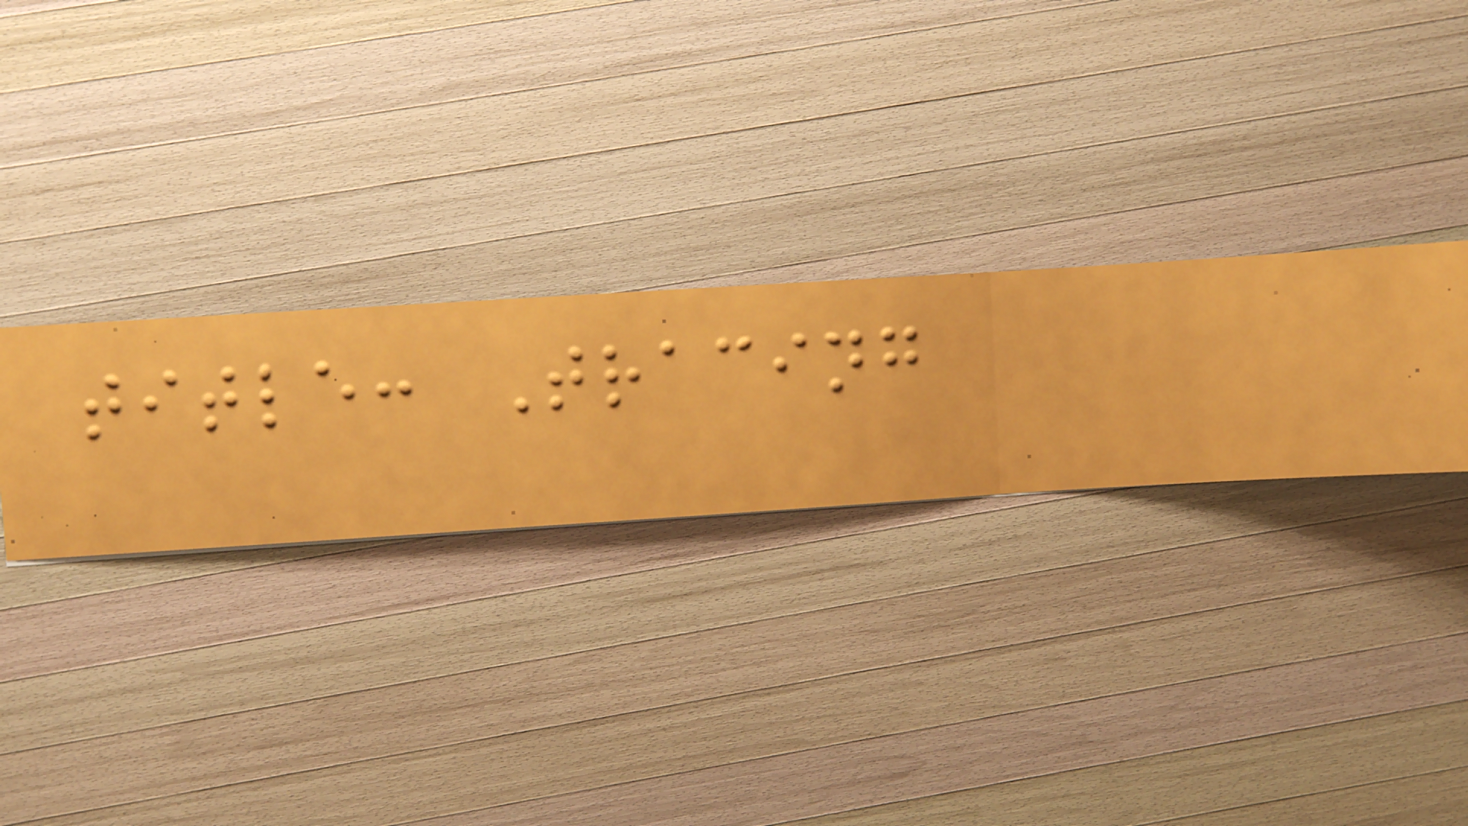title: Tracing
